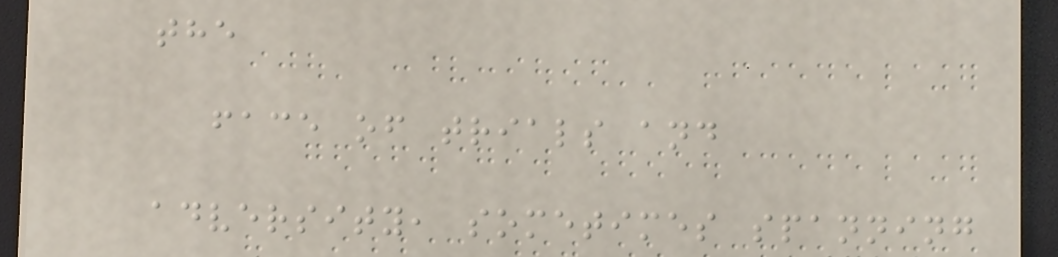the
face of trials and
adversity, sometimes spanning
